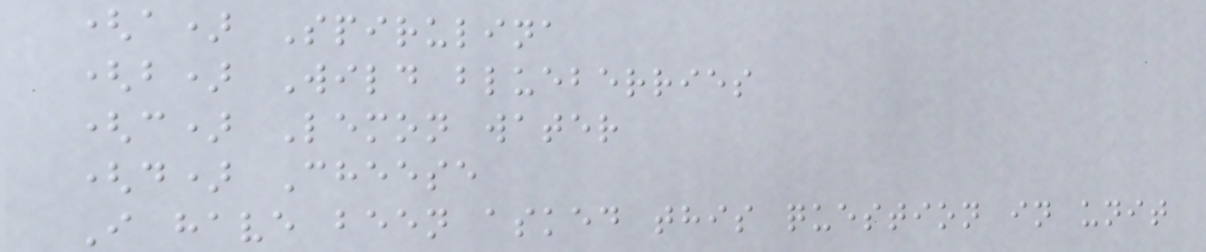(a) Spirulina
(b) Wild blueberries
(c) Lemon water
(d) Cheese
I have been asked this question in unit
